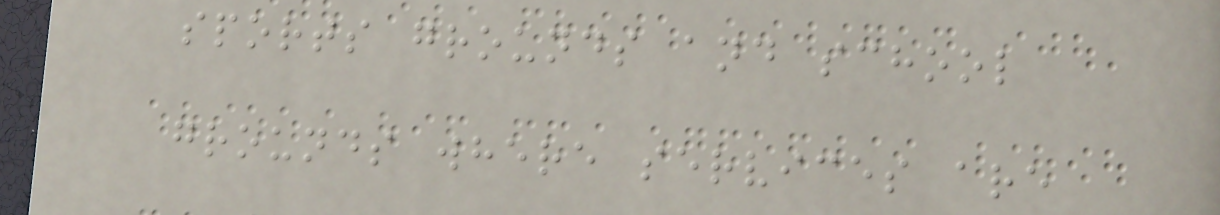sports grounds and school
grounds where services are
